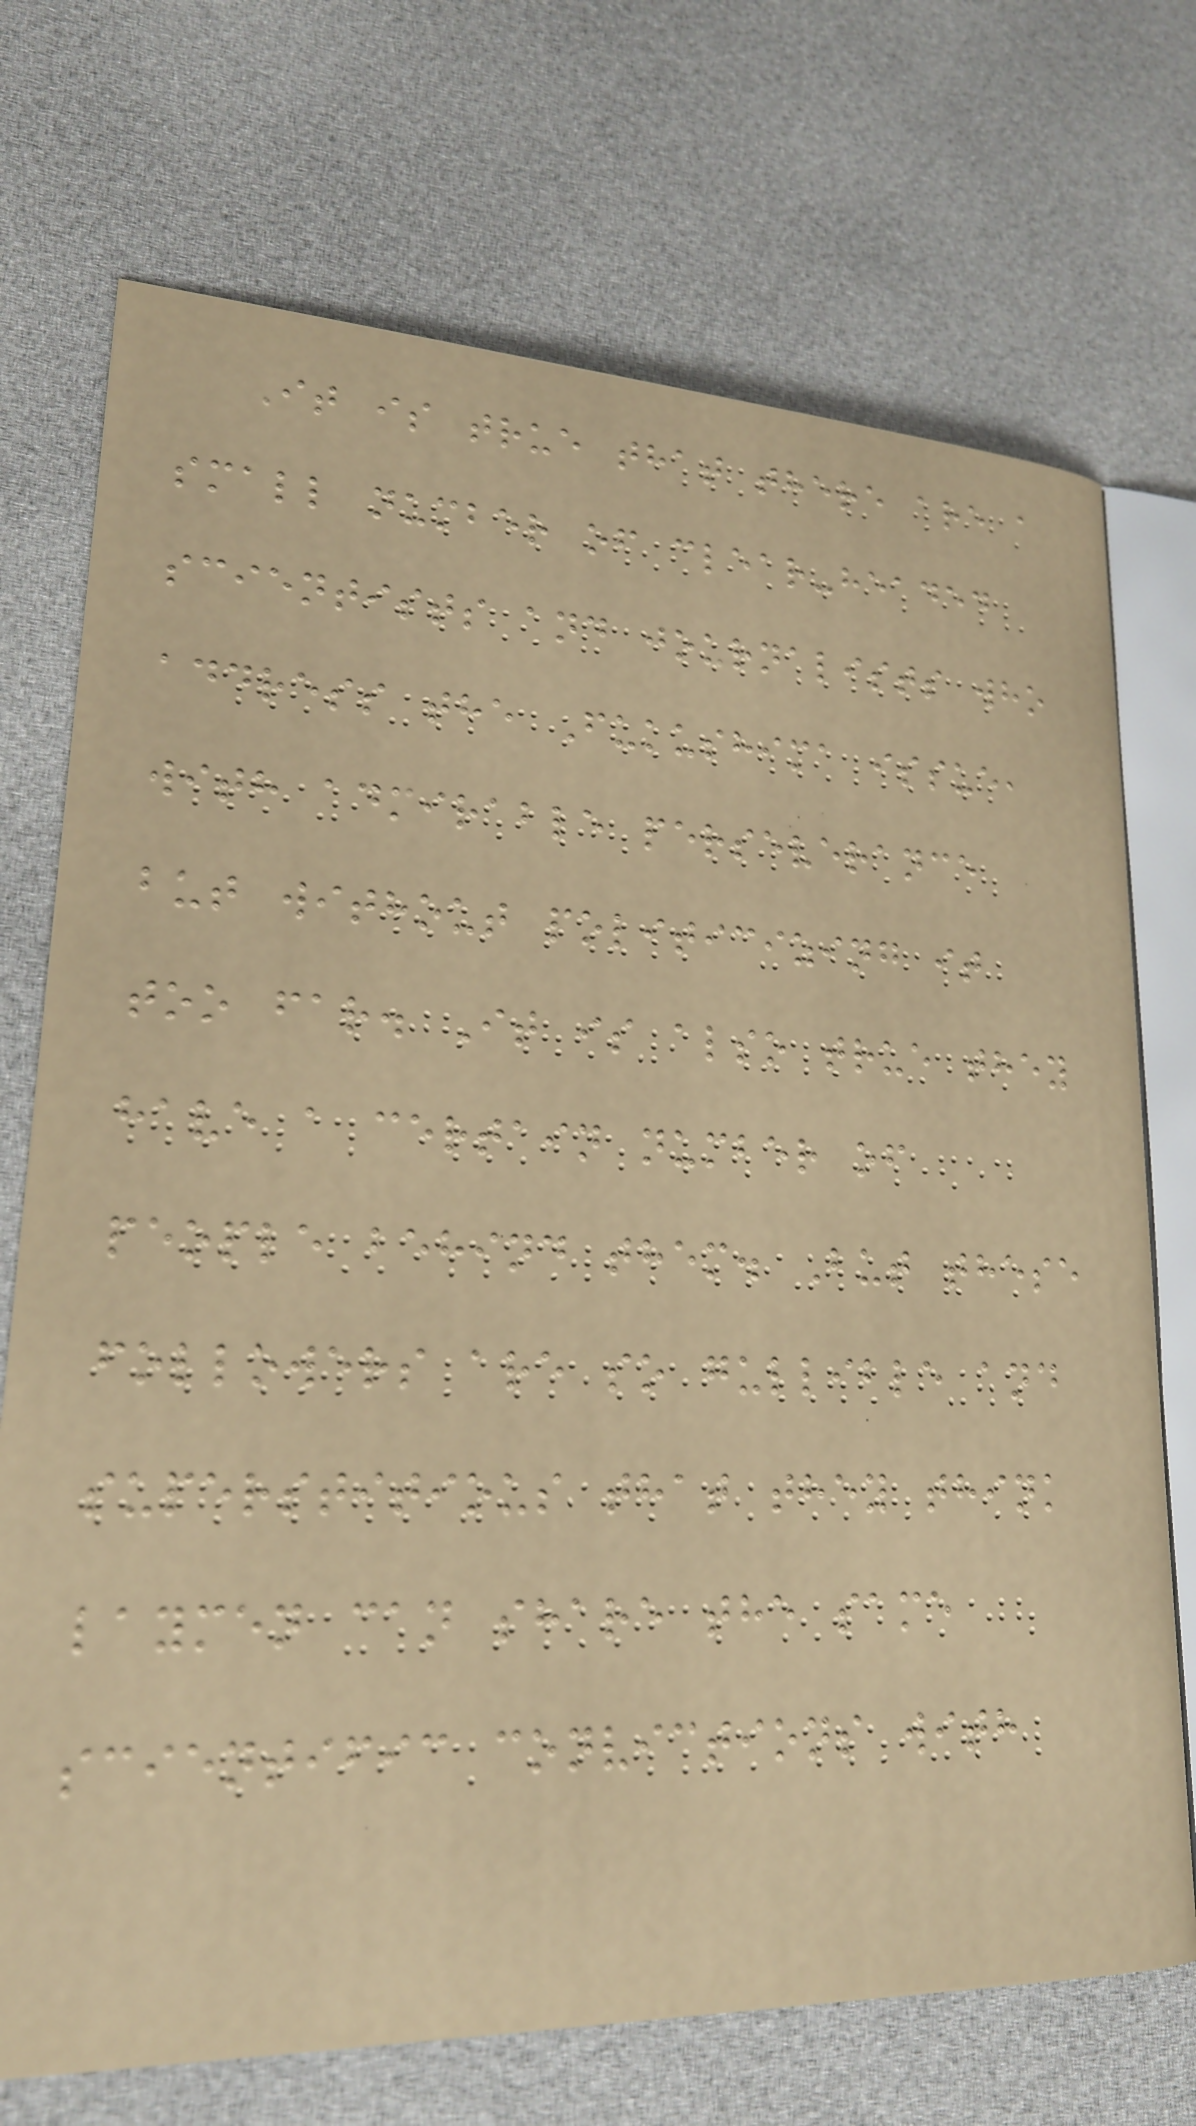It is true that there are a
small number of clear-headed
scientists and journalists who
address the Fukushima issue,
with admirable perseverance
but without politicizing it
too far. It is also true they
have a certain number of
people behind them. But these
followers are so gullible and
superstitious that they think
laymen can share the same
scientific convictions with
